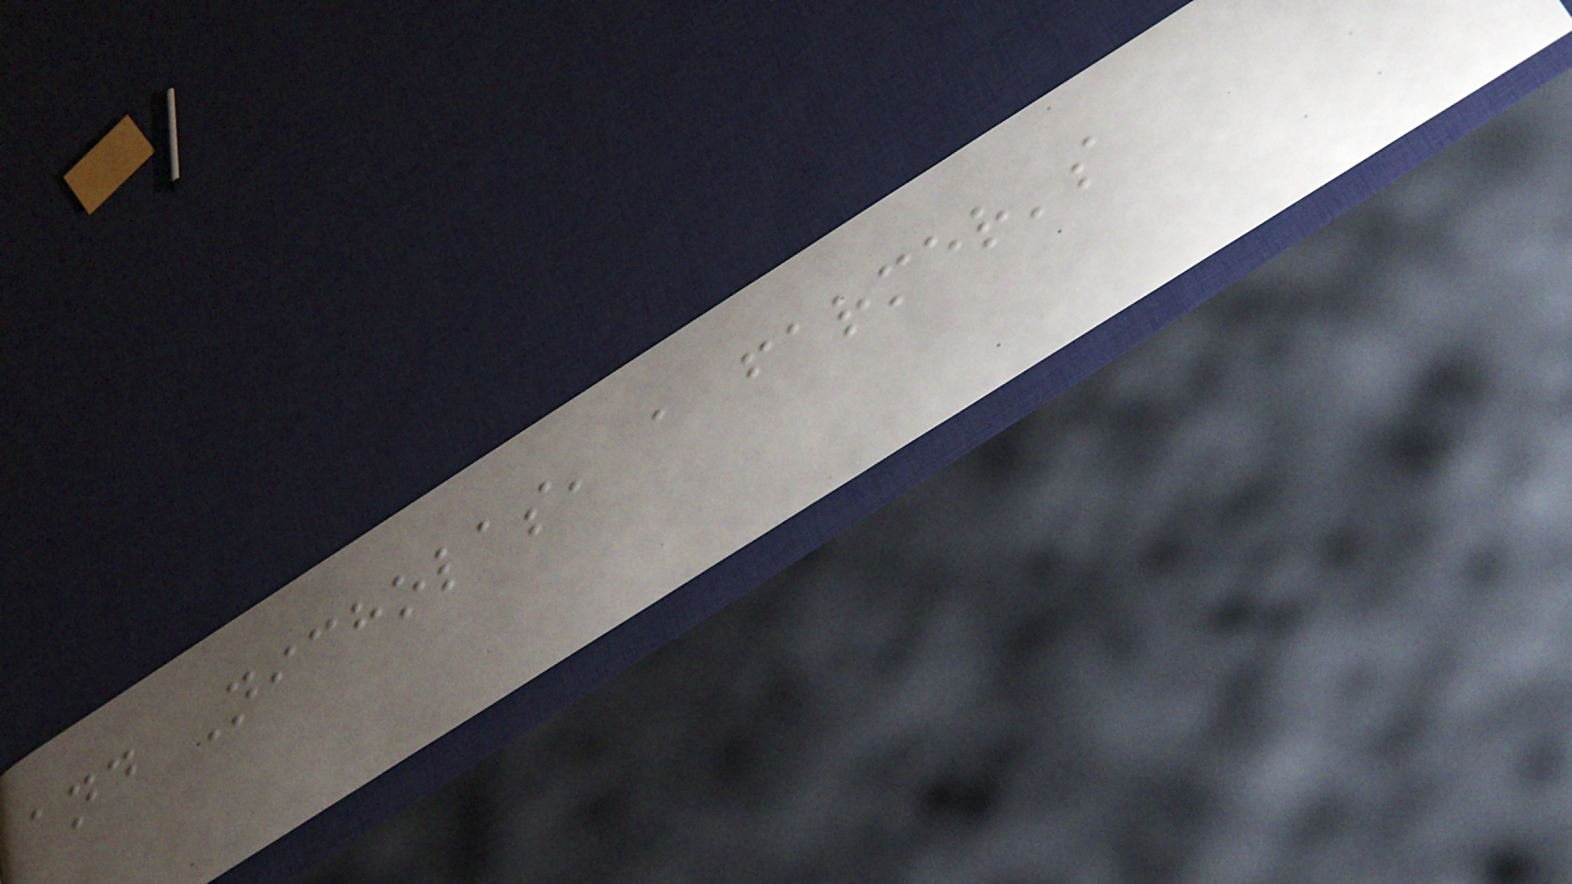and Nicholas, a farmer's
